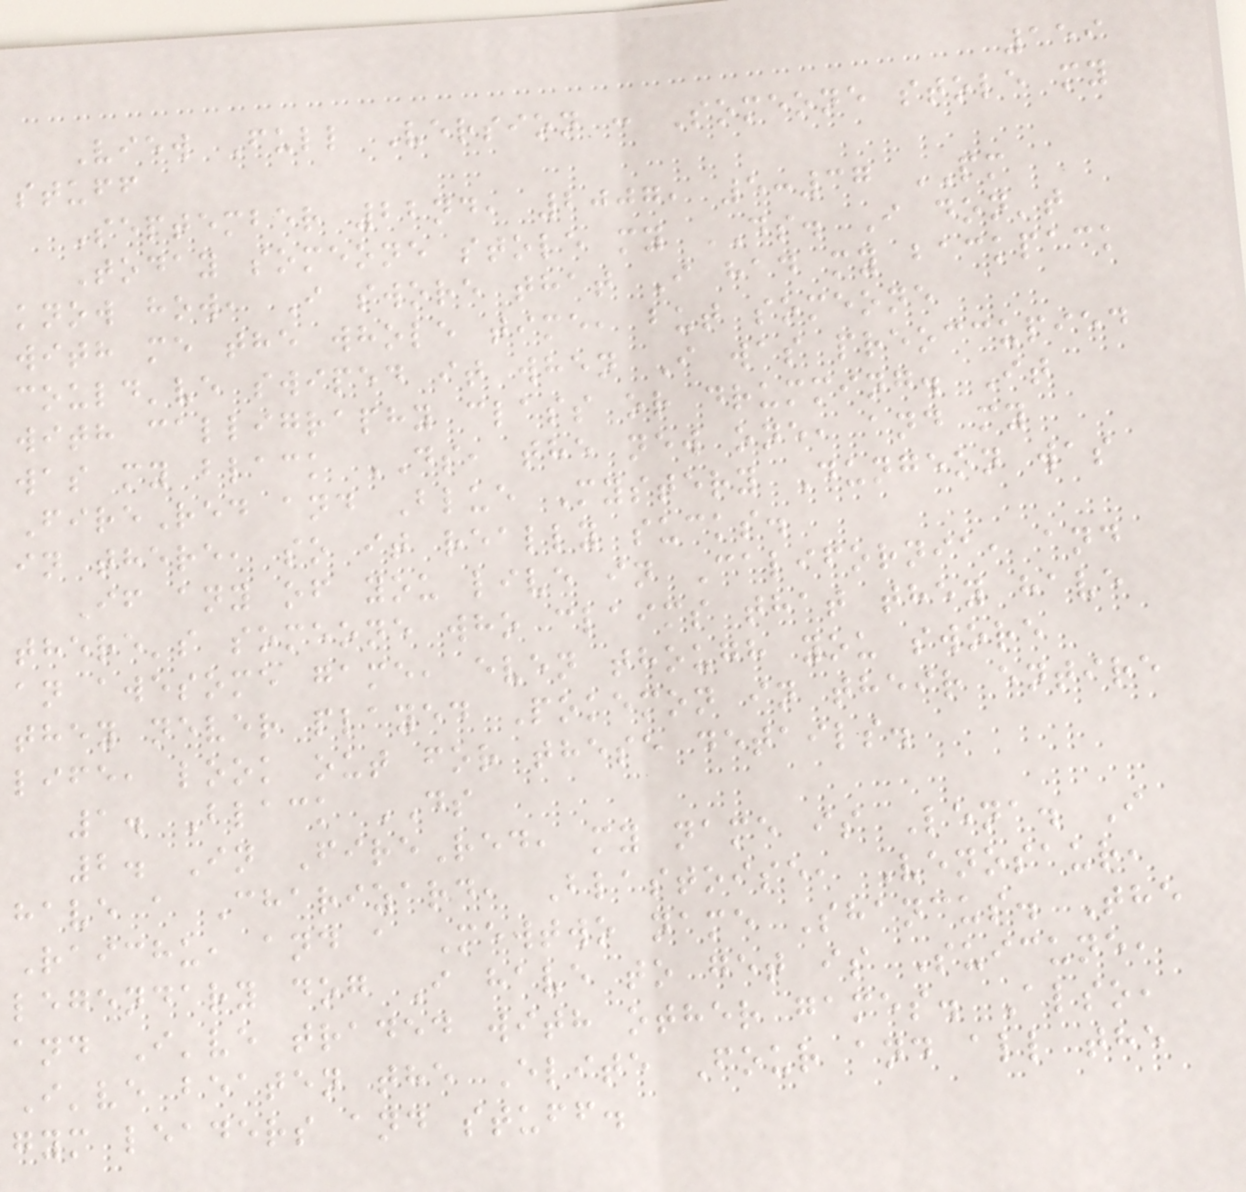159
View Full Version : Someone stole my
stuff
September 22nd, 2007, 5:37 PM
Today someone stole my DS. I don't
know how, I swore that I had my backpack
with me the whole time, but someone
could've swiped it when I was preoccupied
with calligraphy class or drumming. It
was my black DS, the new one, and my
FireRed and Blue Mystery Dungeon was
in there, so it really sucks.
If any of you live in California, and
there's someone who claims that they have
an awesome game, even though you swore
they never played Pokemon in their entire
life, look out for these details.
1. Black DS
2. In FireRed, my name is Lena. I
have a Charizard, Blastoise, Venosaur,
Raichu, and a Mewtwo name Shancus. The
legendary dog I have to get is Suicune,
and I've traded with other games. Also,
I've beaten the Elite Four and all the
gym leaders and stuff.
